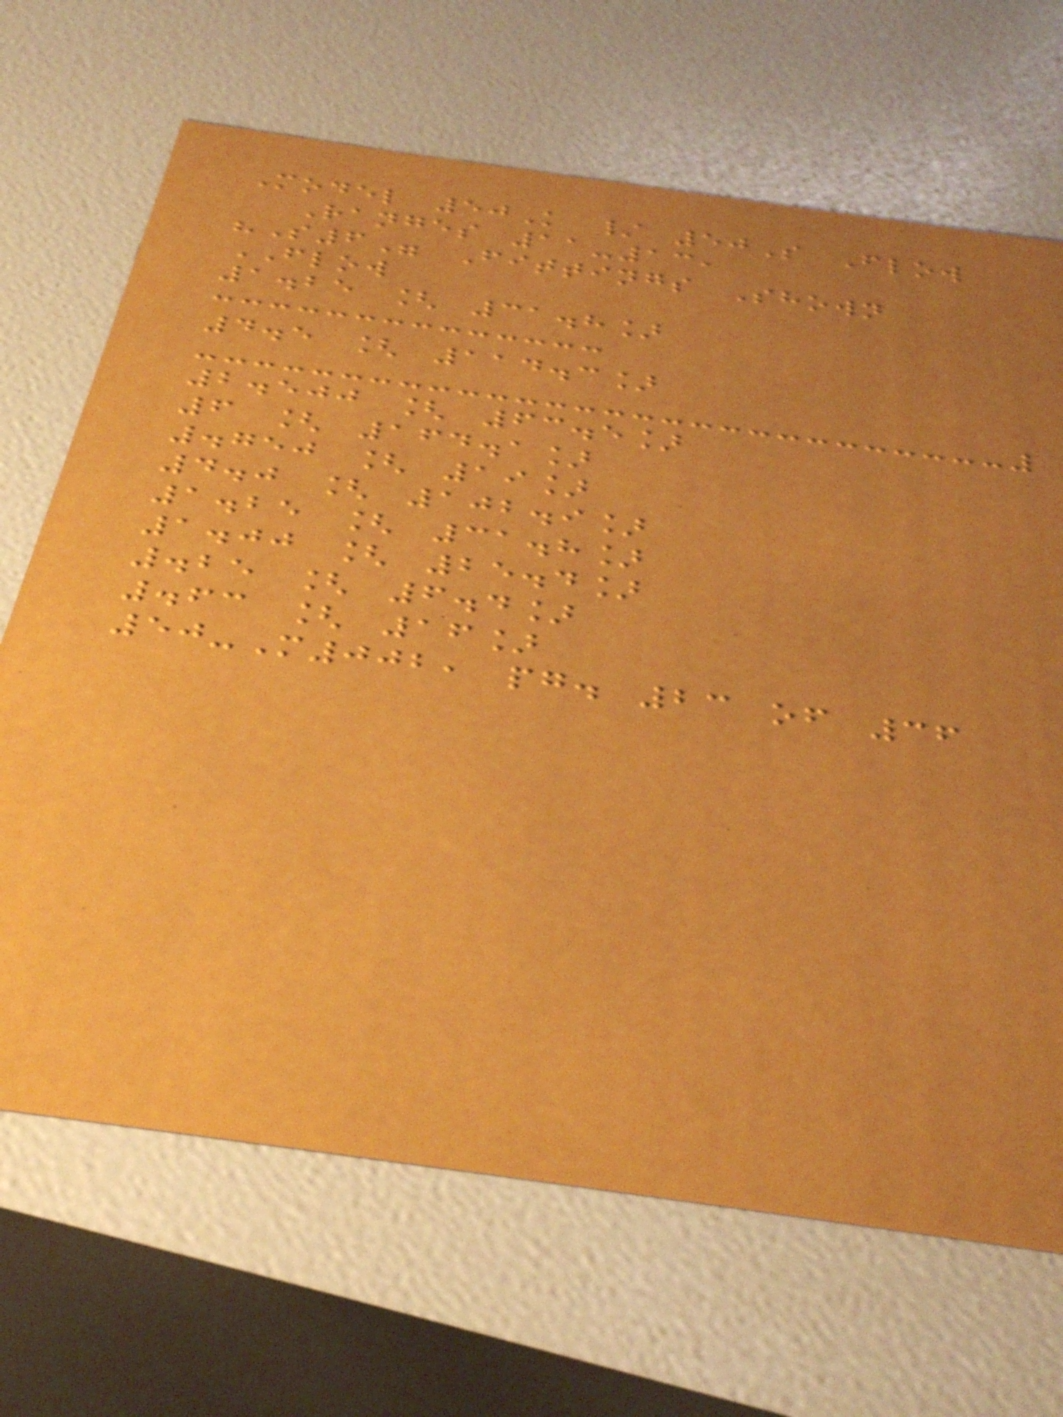Model 50K / 50S Flow
Ranges 11-13,
"S6" Fittings Shown
FLOW
1.25 [ 31.8]
4.5 [ 114.3]
2.500 [ 63.5]
6 [ 164.1]
.750 [ 19]
4.0 [ 102.9]
1.25 [ 31.8]
1.00 [ 25.4]
.25 [ 6.4]
.63 [ 16]
50-M002, pg. 23 of 36
